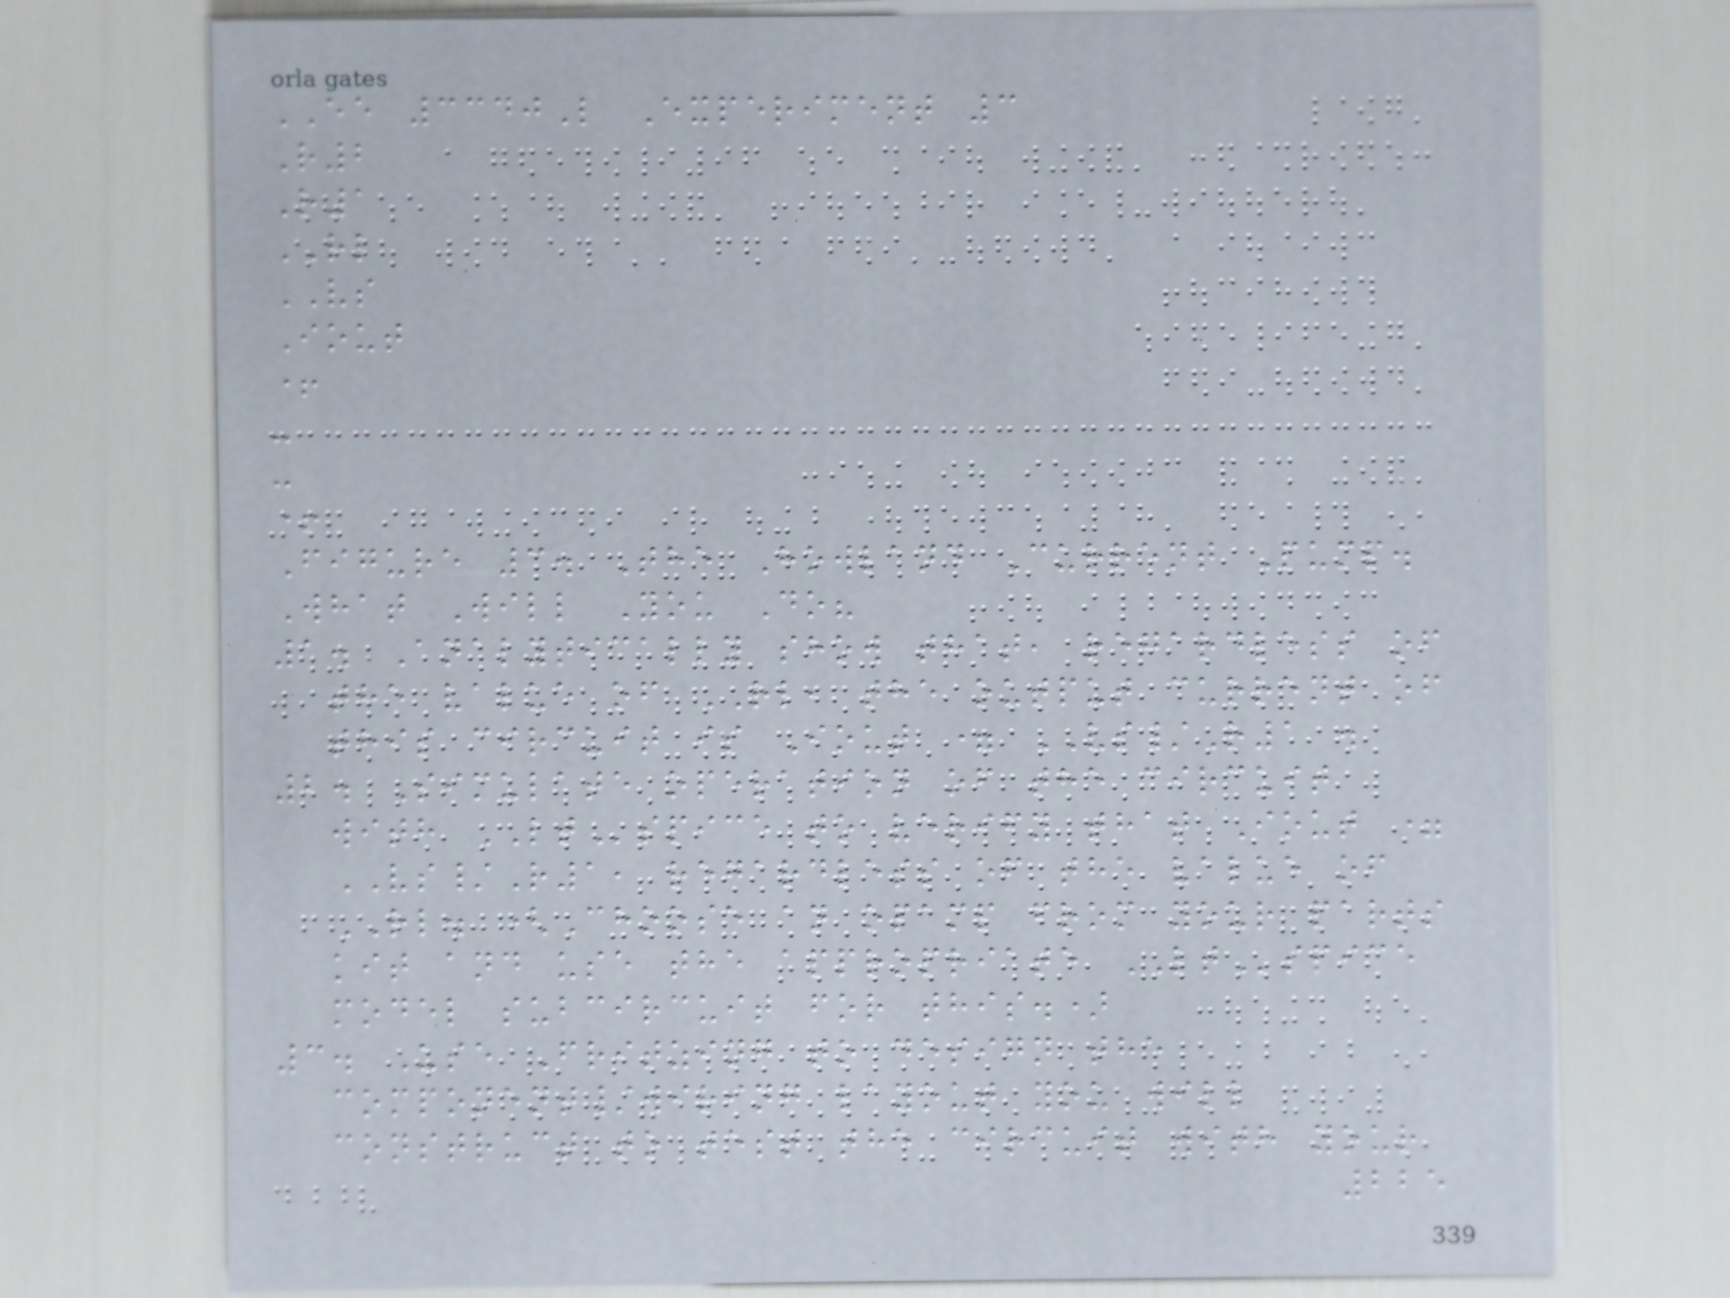EE 3340L Experiment 3
R2
R1
RL
VS
Iout
+
-
-
+
Figure 3. The Howland Current Pump.
What Will You Do?
1. Analytically show that, regardless of
the value of RL, the output current of
this circuit is Iout = VS/R1 .
2. Simulate operation of the circuit
with LTspice to verify that Iout =
VS/R1, regardless of the value of
RL. (Choose an opamp from your parts
kit and use the appropriate LTspice
model subcircuit for this.)
3. Use Fritzing to design the
component/wiring layout you will
construct to test the circuit with your
225
